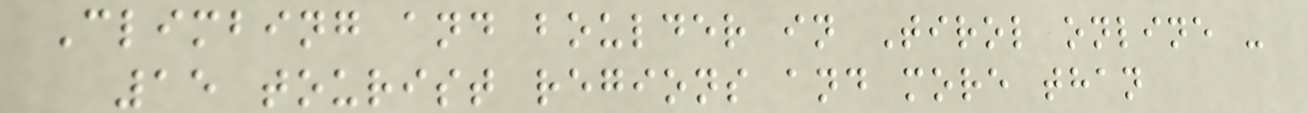Climbing and boulder in Tirol online -
15 tourist regions and more than
